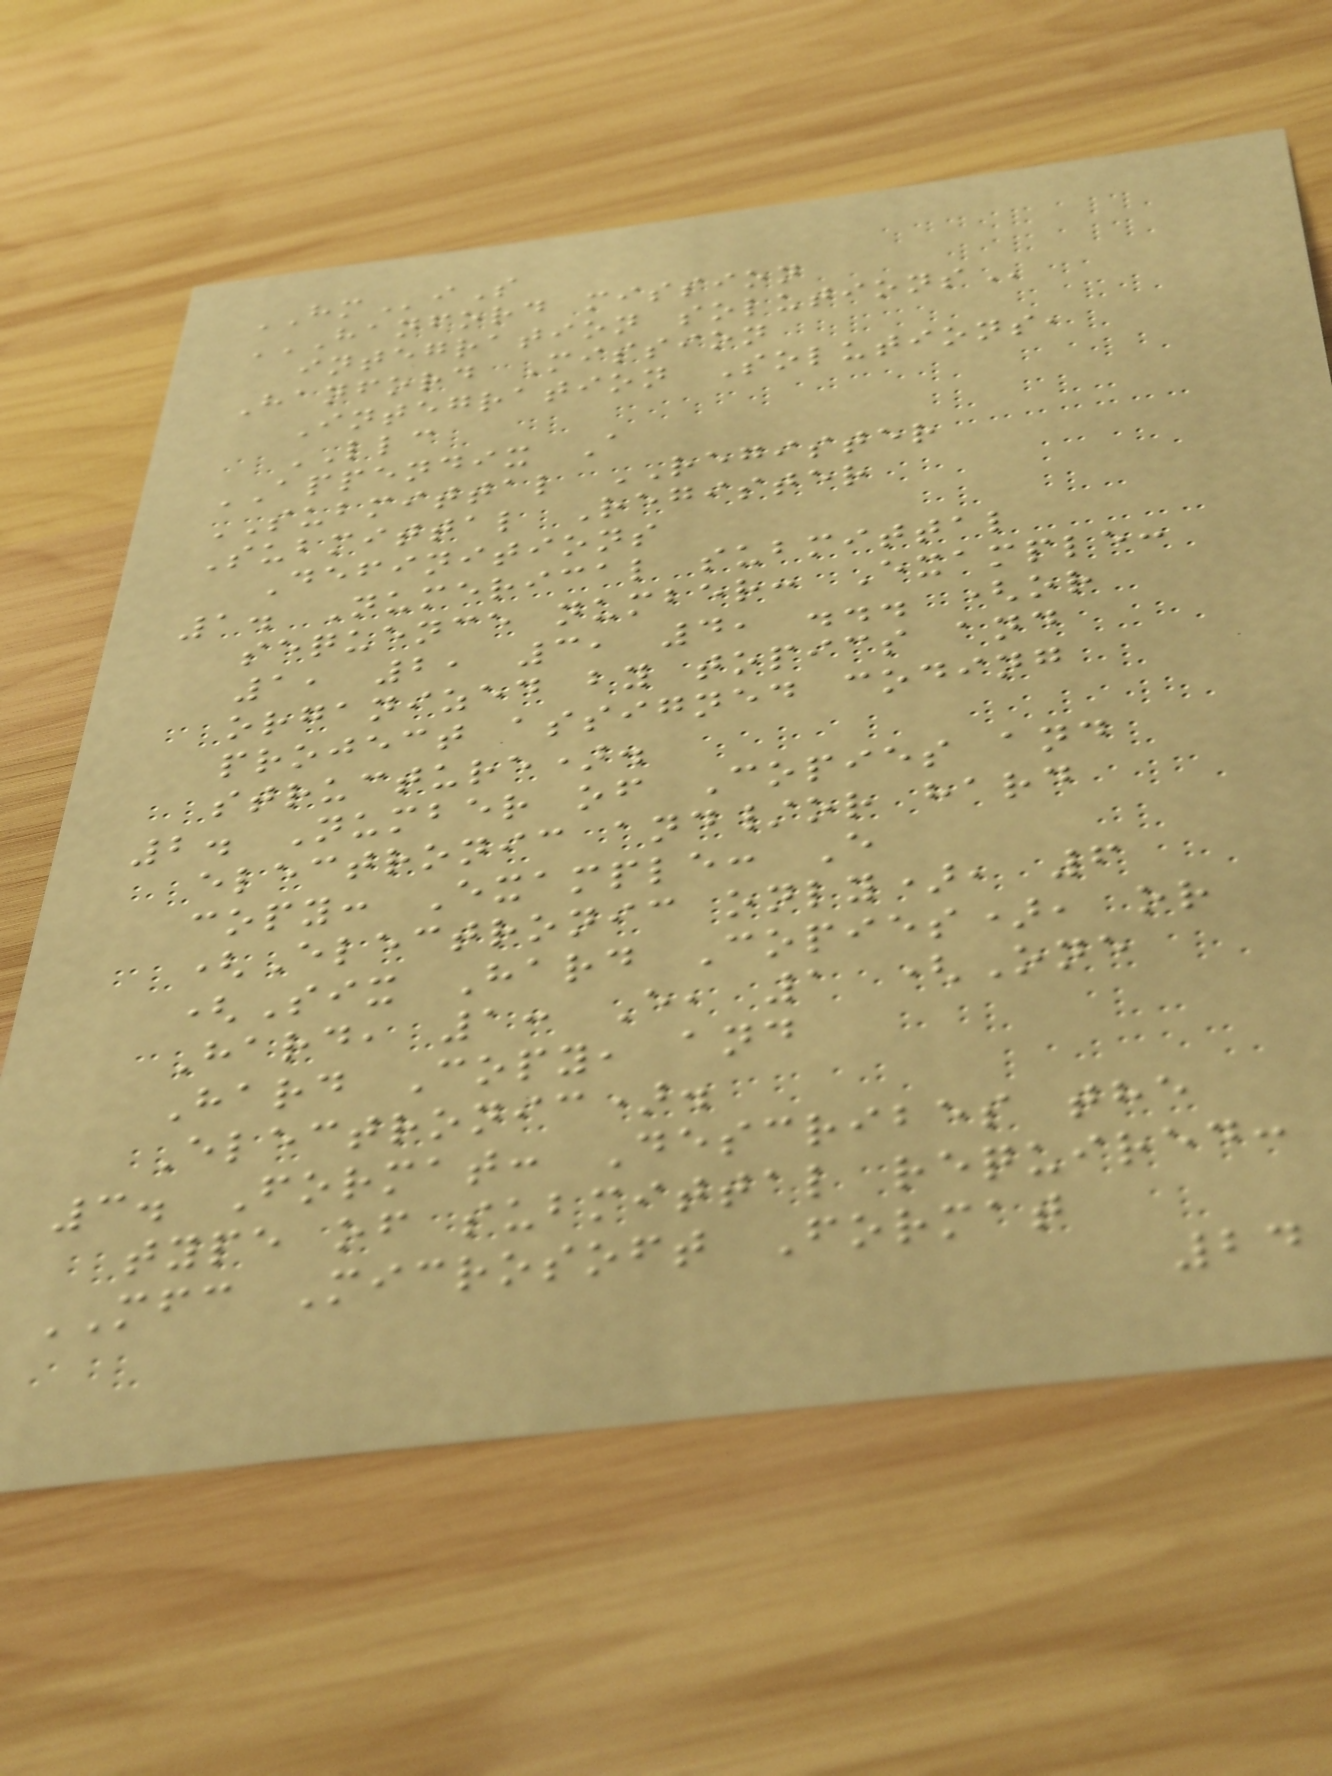HMiS
HANFORD MISSION
INTEGRATION SOLUTIONS
Hanford Mission
Integration Solutions,
LLC
APPENDIX A
SUBMITTAL REGISTER
Submittal Register
Definitions
1. Numerical submittal
sequence number: Example:
1, 2, 3, 4, ... (or
organized by topics and
project assigned coding
structure).
2. Number of Copies and
electronic and/or hard
copy: Example: E
(Electronic only), 6
(Six Hard Copies), or
Hard, 1: E, 1 (One
Hard Copy, and
Electronic).
3. Format: Describes the
type of submittal required:
MFC Microsoft Format
24
